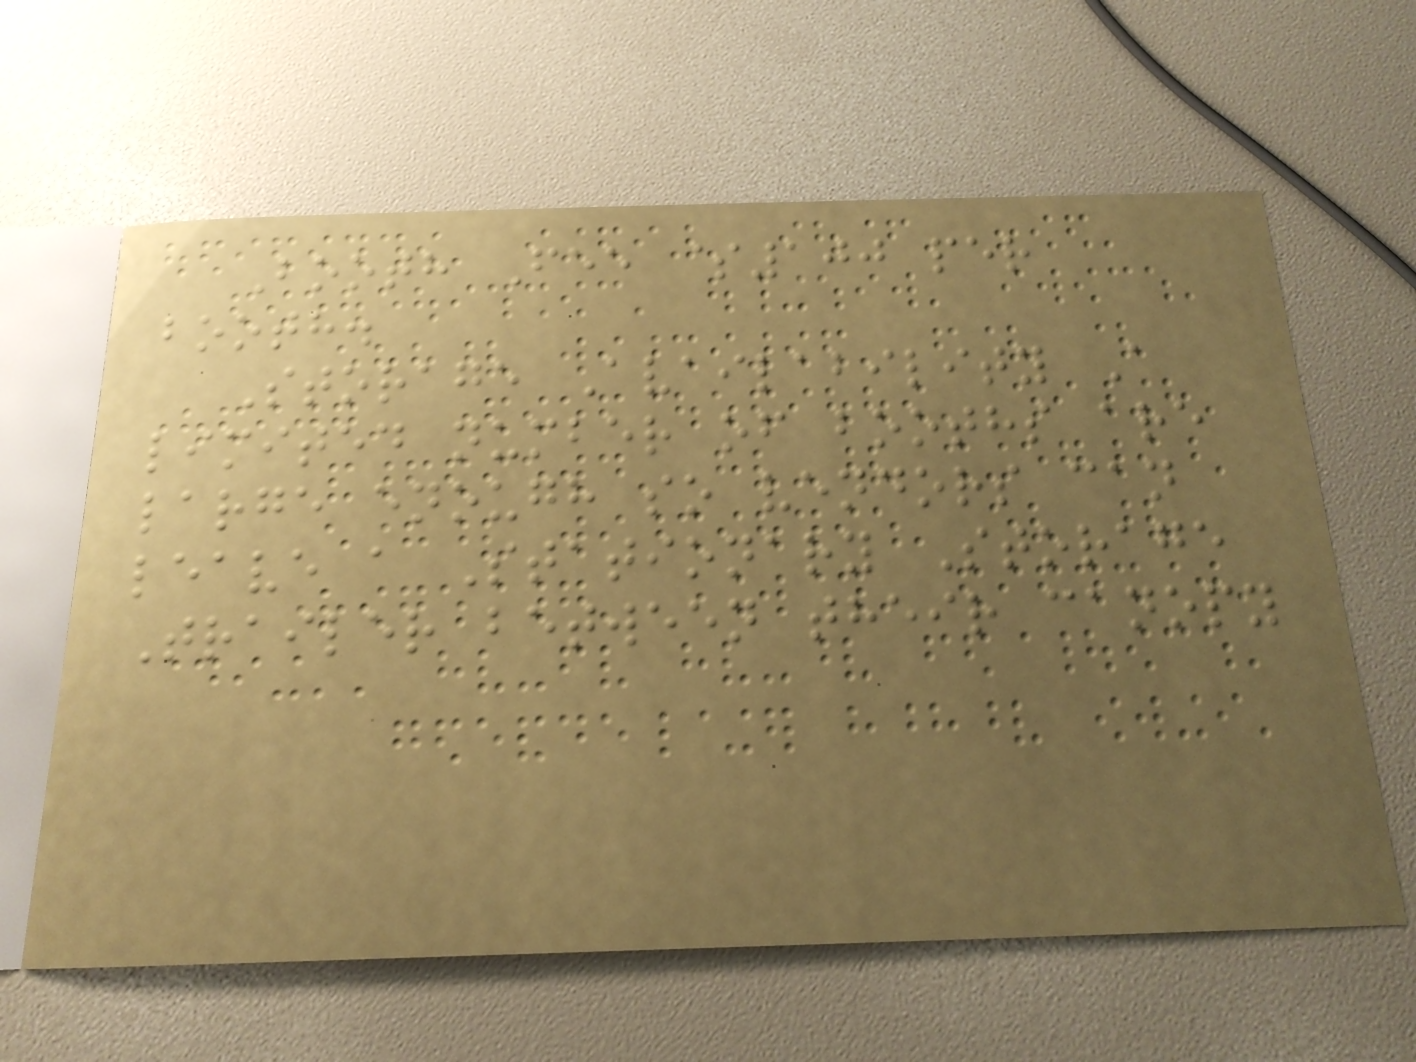Booth Fee $100 per
booth.
Storage Availability A
limited number of booths are
large enough so vendors can
leave a Stationary Storage
Trailer between their canopy
